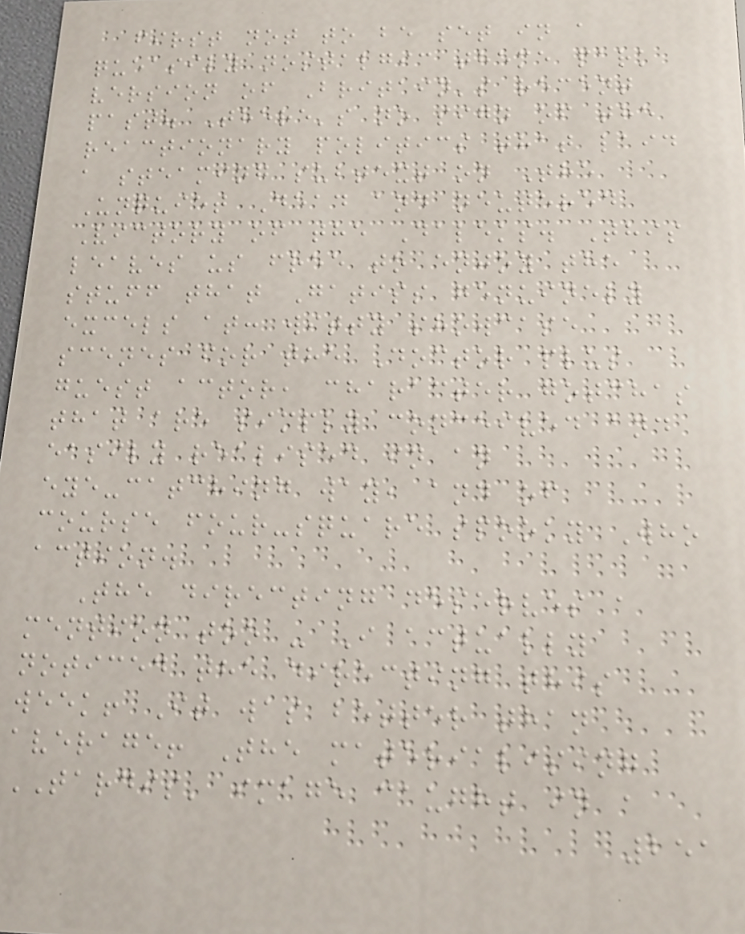first not to be set in a
queasily nostalgic theme park
version of Britain's recent
past. There's no sign of the
reactionary politics that laid
a steaming subtext on The
Unquiet Dead and neutered
Victory of the Daleks. This
leaves us free to enjoy the
stuff that Gatiss genuinely
excels at: witty showcase
scenes for the Doctor plus
guest actor, character gotchas
that are simply conceived and
easily realised in an
eye-catching way, and of
course four-square spooky Who
action.
The directing deserves a
mention too - I actually
noticed the directing this
week! It was better than
average! The materialising
TARDIS' image caught in a
251
